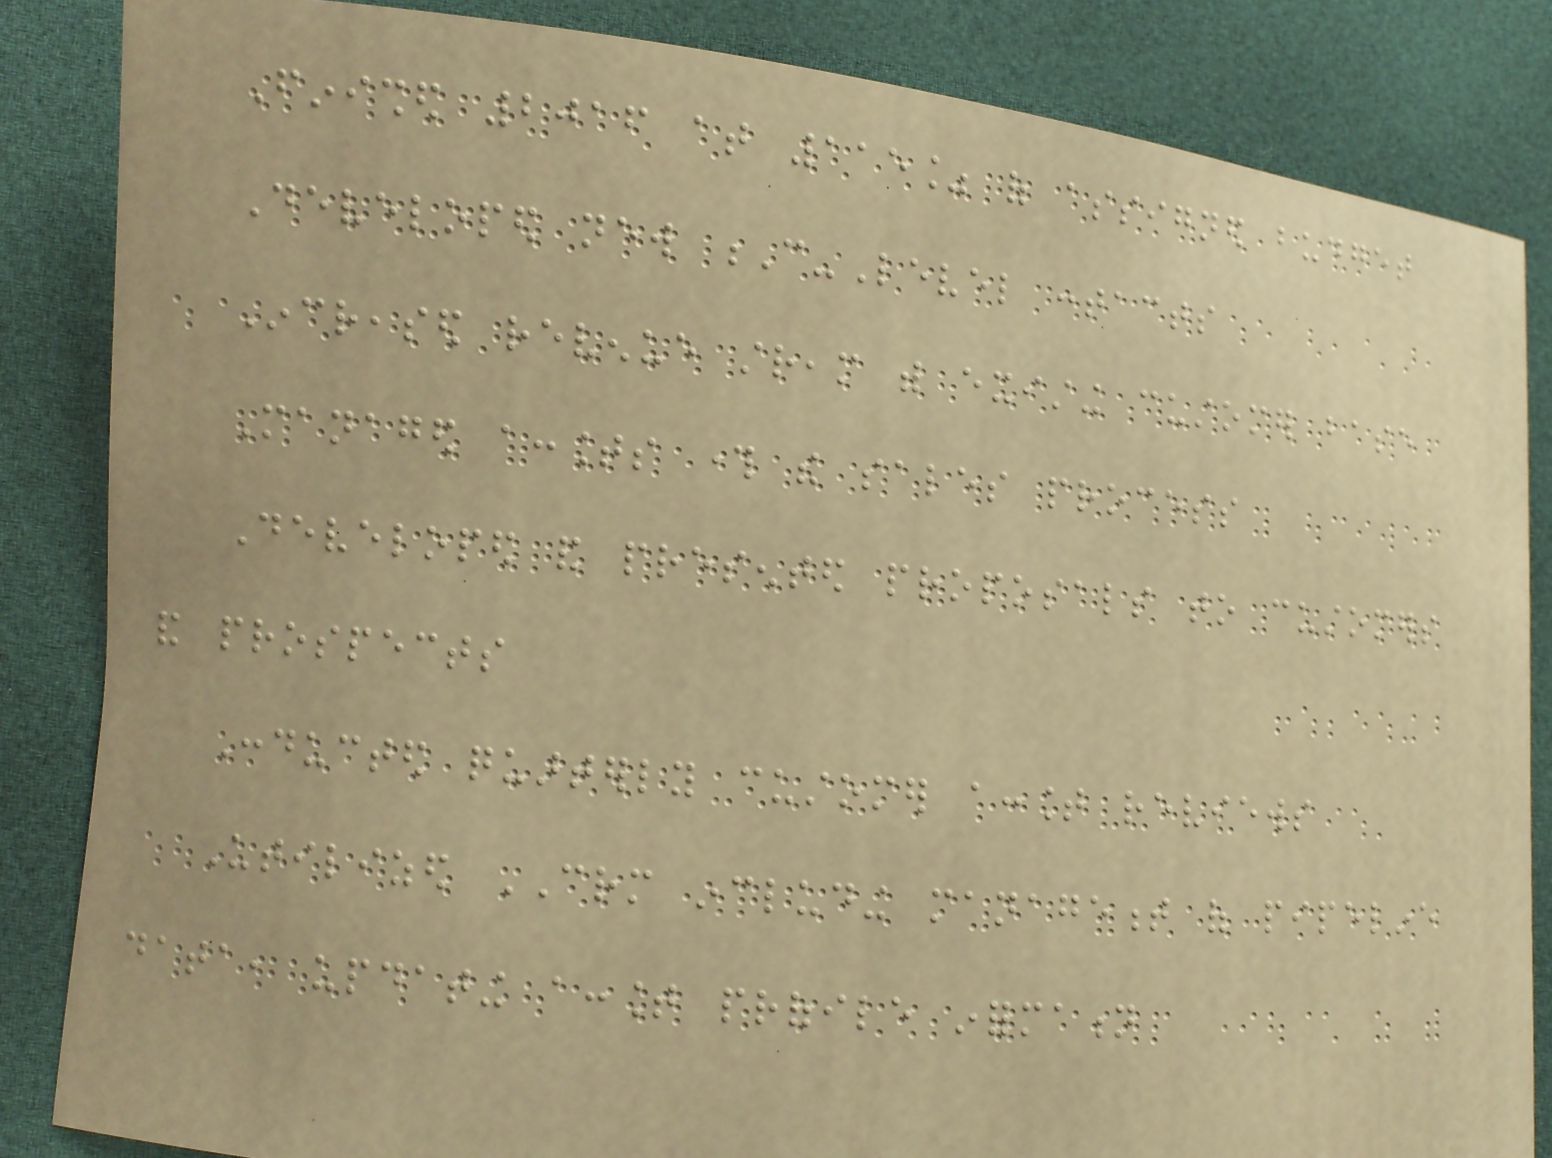Finished 2016 at 115% of assigned budget
Developed new C-Level contacts
Increased revenue stream with existing customer base
Managed accounts through the sales process
Developed and presented proposals to customers
and prospects
Conducted quarterly customer account reviews
Utilized CRM including management of pipeline
data, updating account profile information
